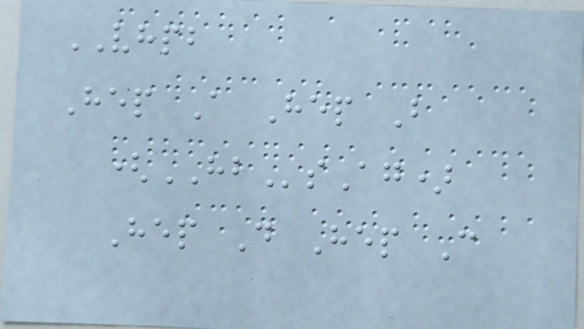VHPB
Hep A Hep B
(HBsAg)
Hep D Hep C
